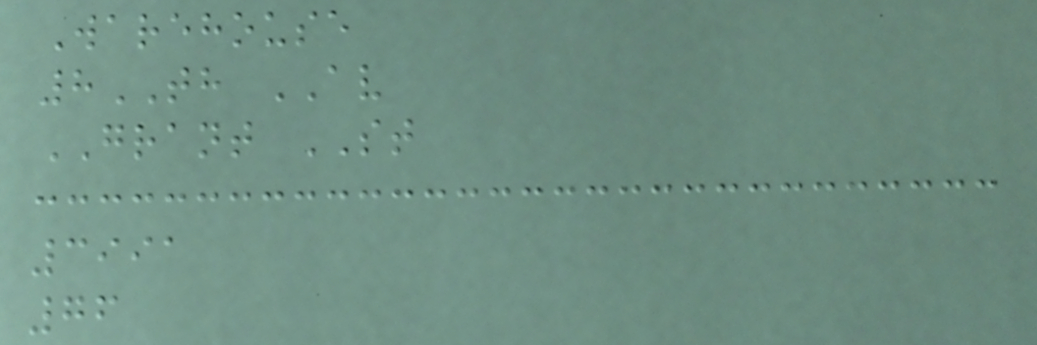Warehouse
8TH AV
GRANT ST
3991
76
